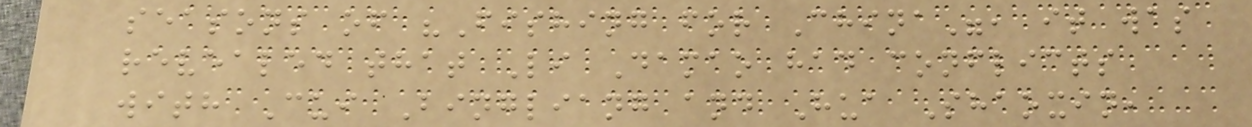seasons of "Fishing for China", it was
revealed that Li Damao had conflicts
with Cui Bingliang and Hua Shaoxin,
